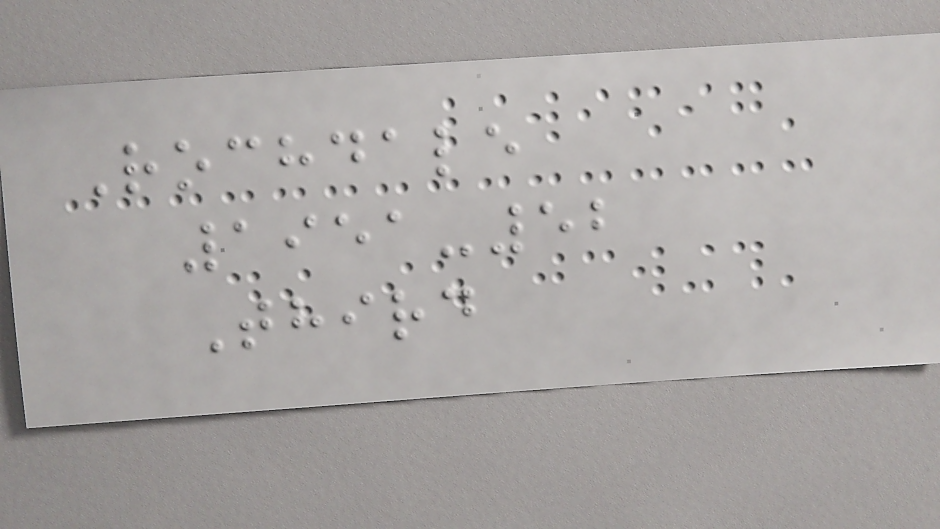Rochdale
1951-52
Third
